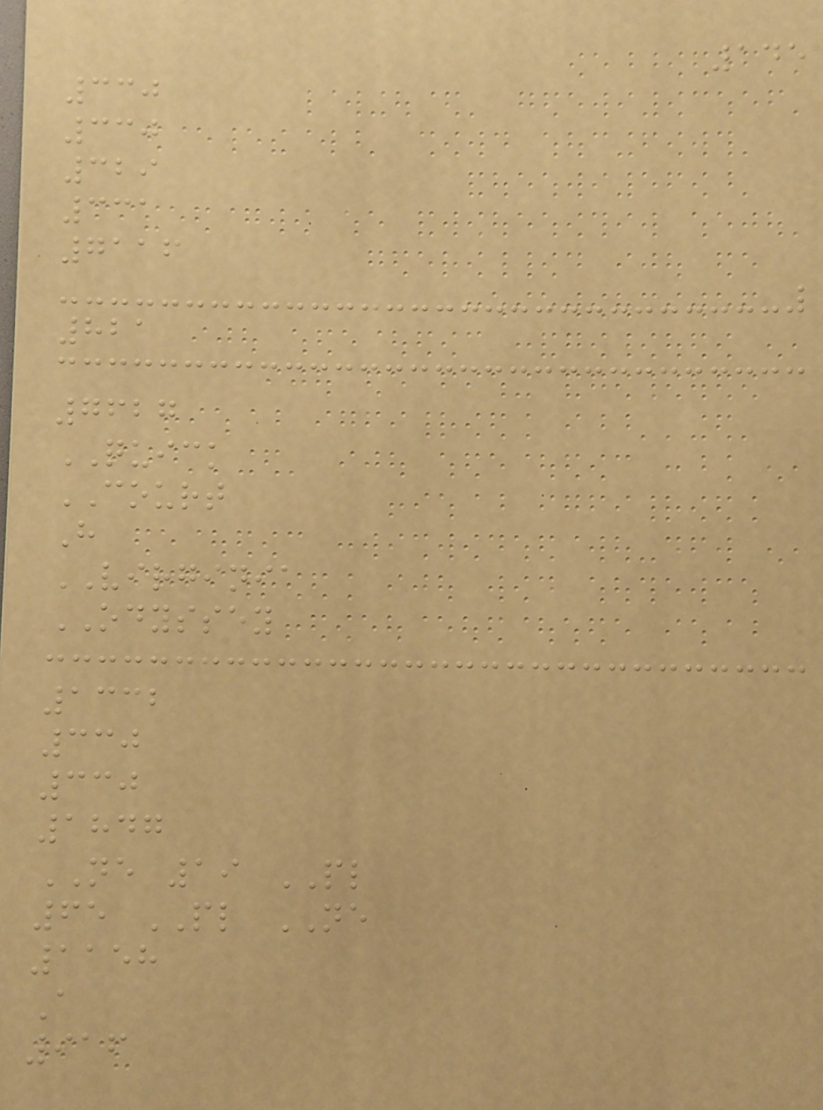145
330
330
329
331
7116
821
7627
QUICK
COURT
H
VIRGINIA
ODYSSEY
1332
330
330
1847
NE 19 PL
65 PL NE
1158
A
916
